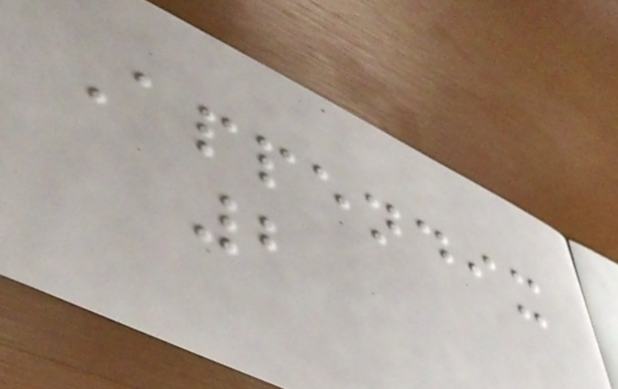Appendix
2
